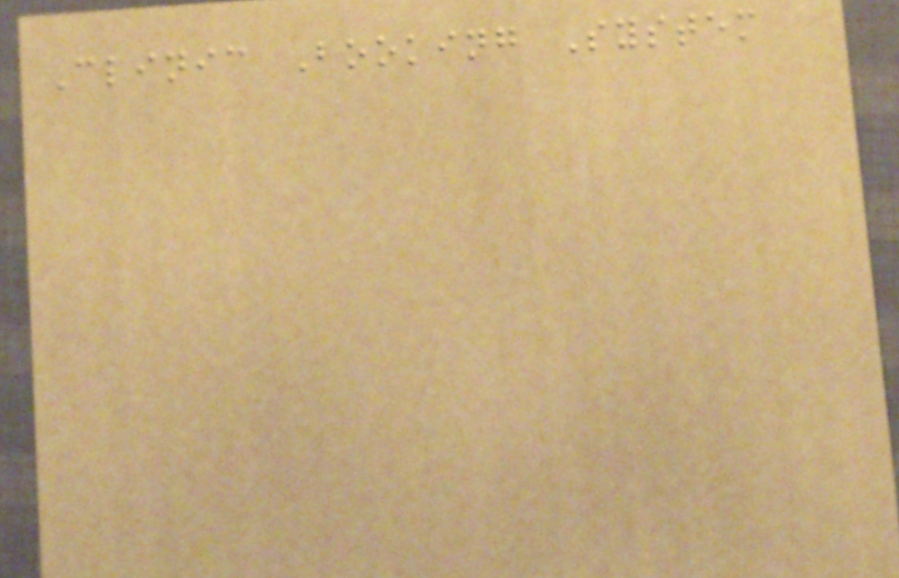Clinic Booking System
